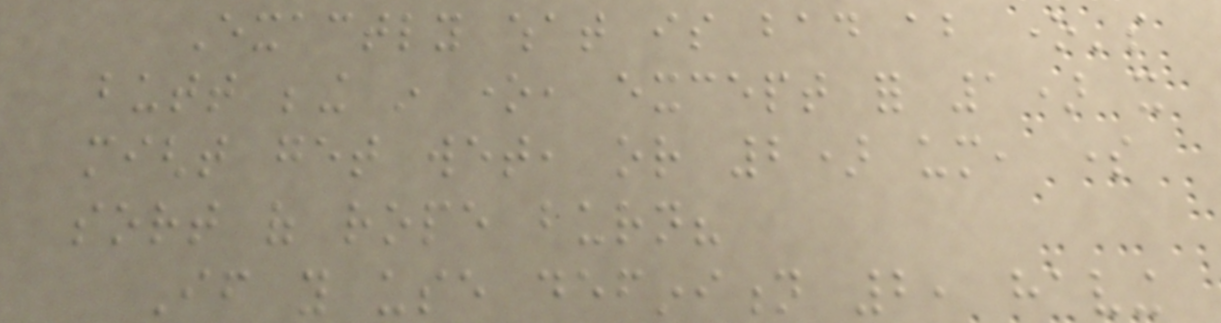Exactly what is bad about one's
butt being in one, except for 1) it
might get wet, or 2) um, some
sort of rope burn?
If you use definition 2, having
